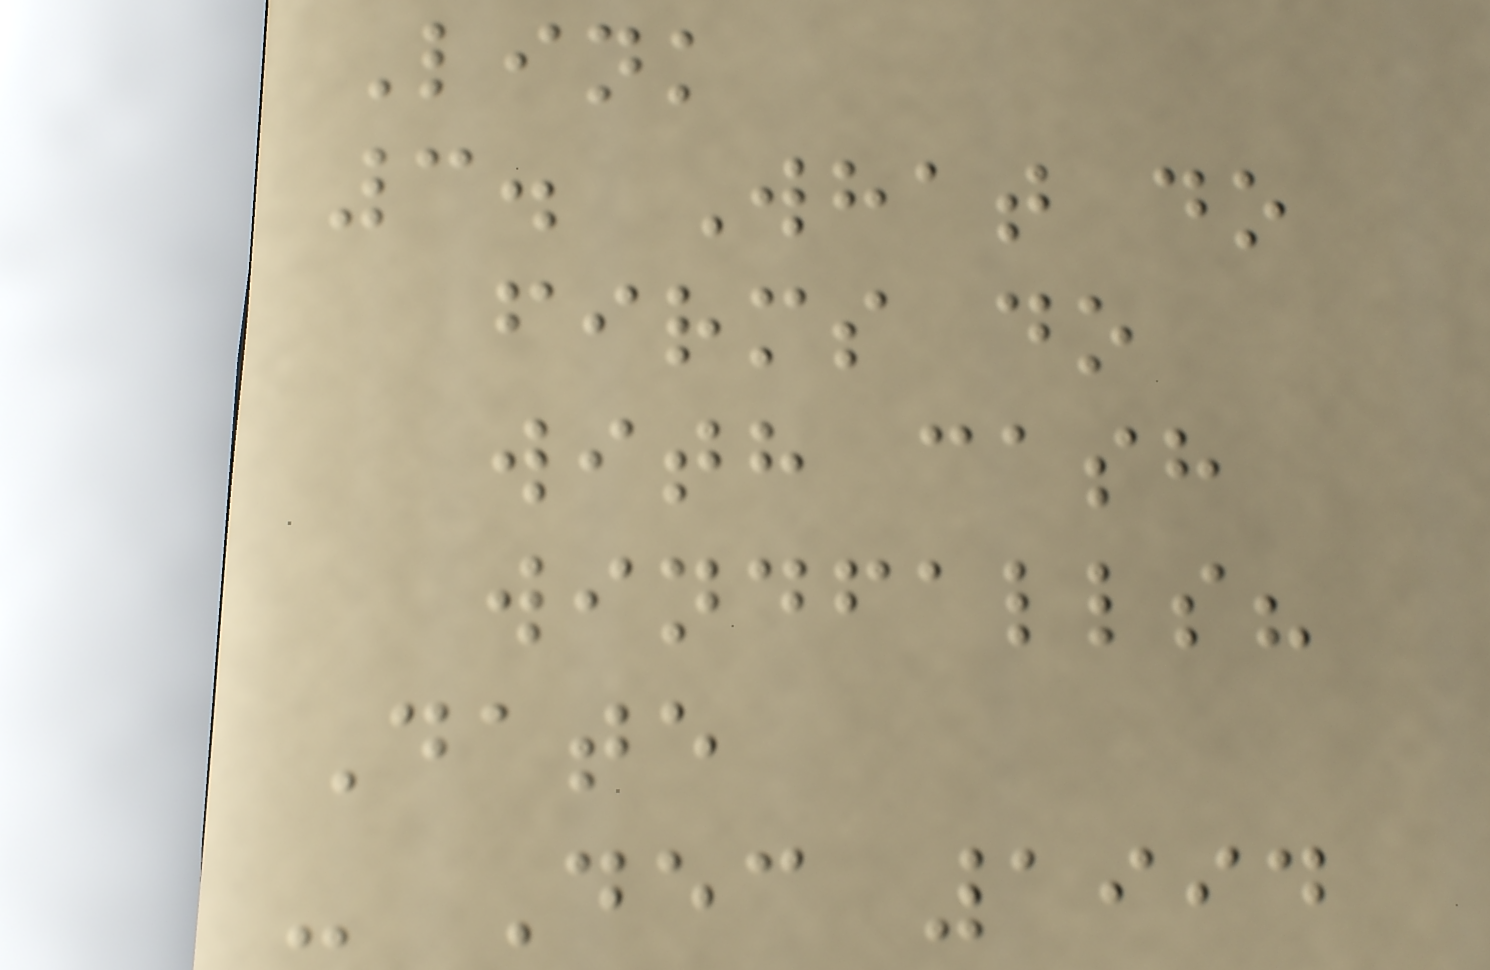Link
3. What do
firms do
with cash
windfalls?
Date
- Dec 1994
